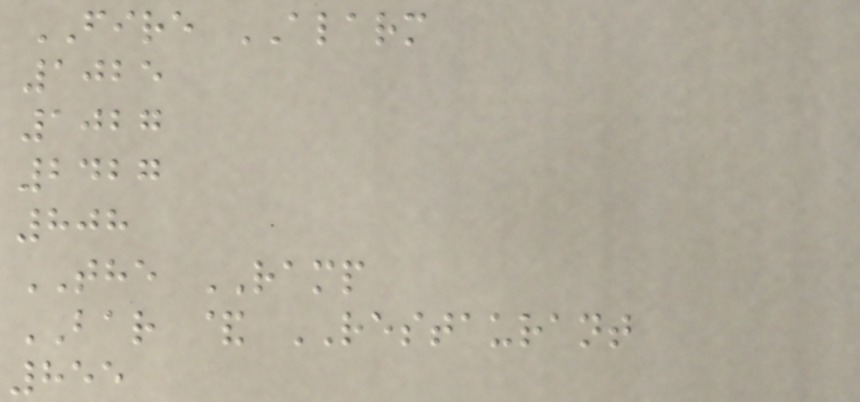FIRE ALARM
1025
1027
2427
808
THE RAMP
BAR & RESTAURANT
855
